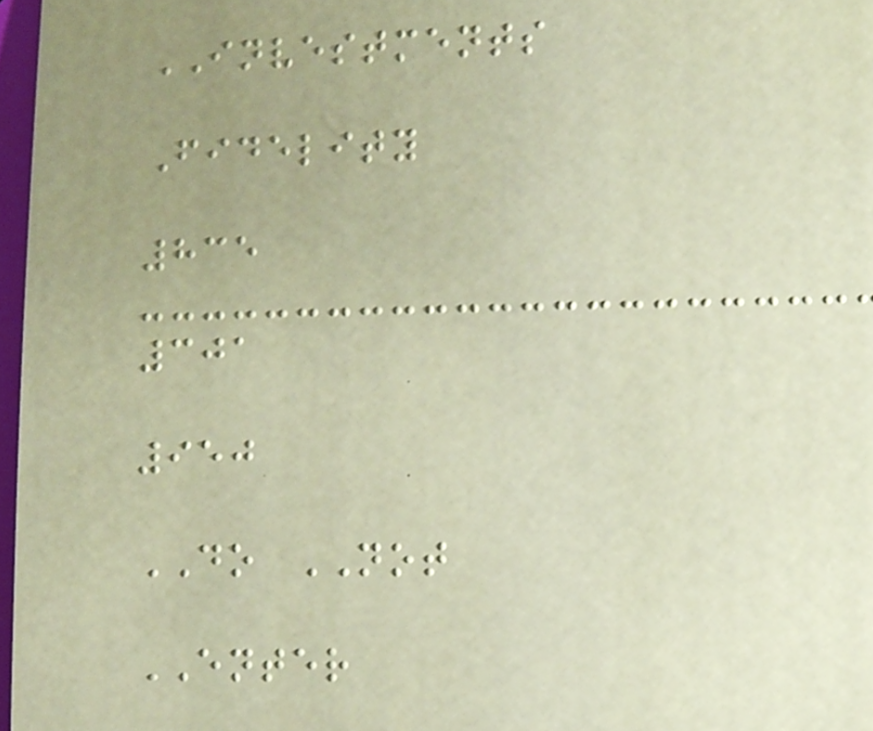INVESTMENTS
Fidelity
835
301
950
DO NOT
ENTER
